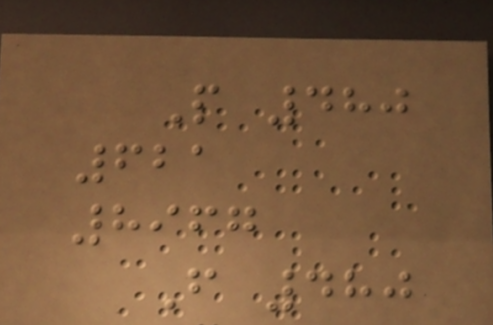P 480
621
8967
F 480
